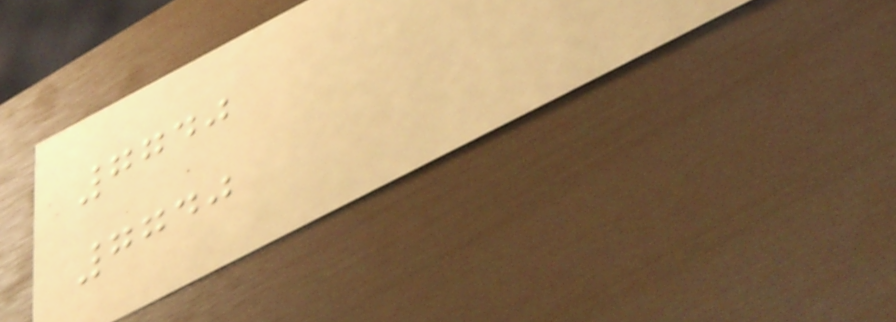7740
7740
